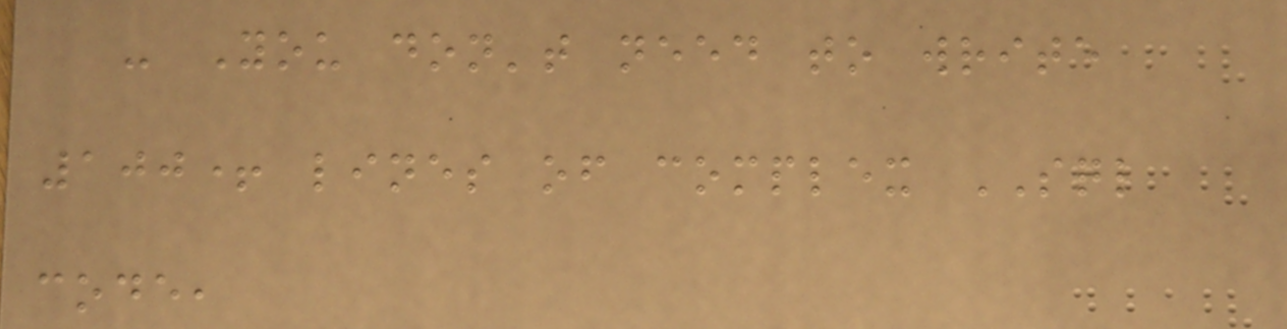- You don't need to write
100+ lines of complex SQL
code,
